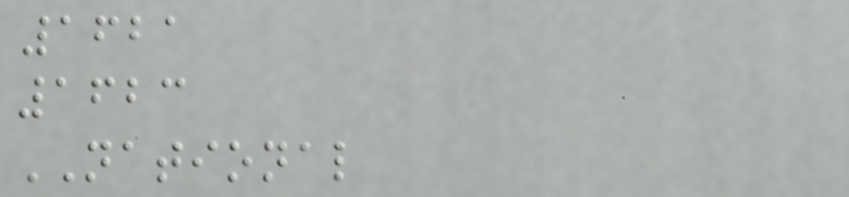1621
1623
NATIONAL
